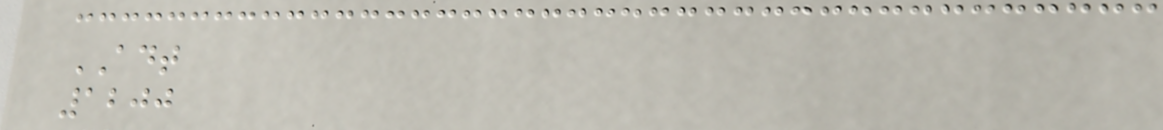ADT
1200
